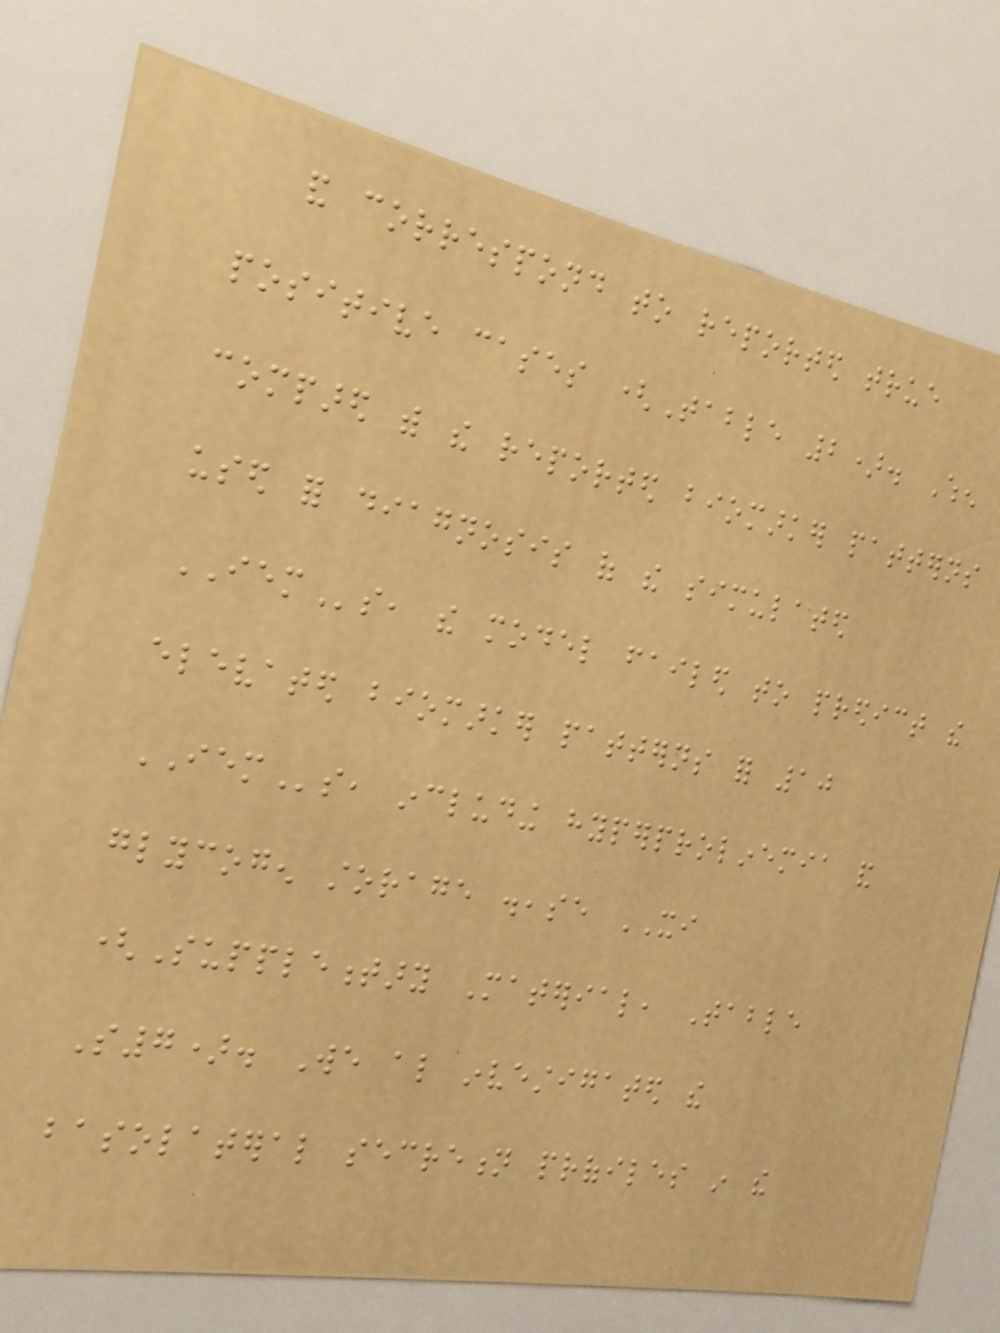and correspond to reported true
positive cases (Table 2). When
compared with the reported biomarker patterns
used for diagnosis of the simulated
IEMs, the model failed to predict the
elevated biomarker patterns for 10
IEMs, including hyperprolinemia and
glycogen storage disease XI
(Supplementary Material, Table
S7). We also investigated the
basolateral secretion profiles in the
